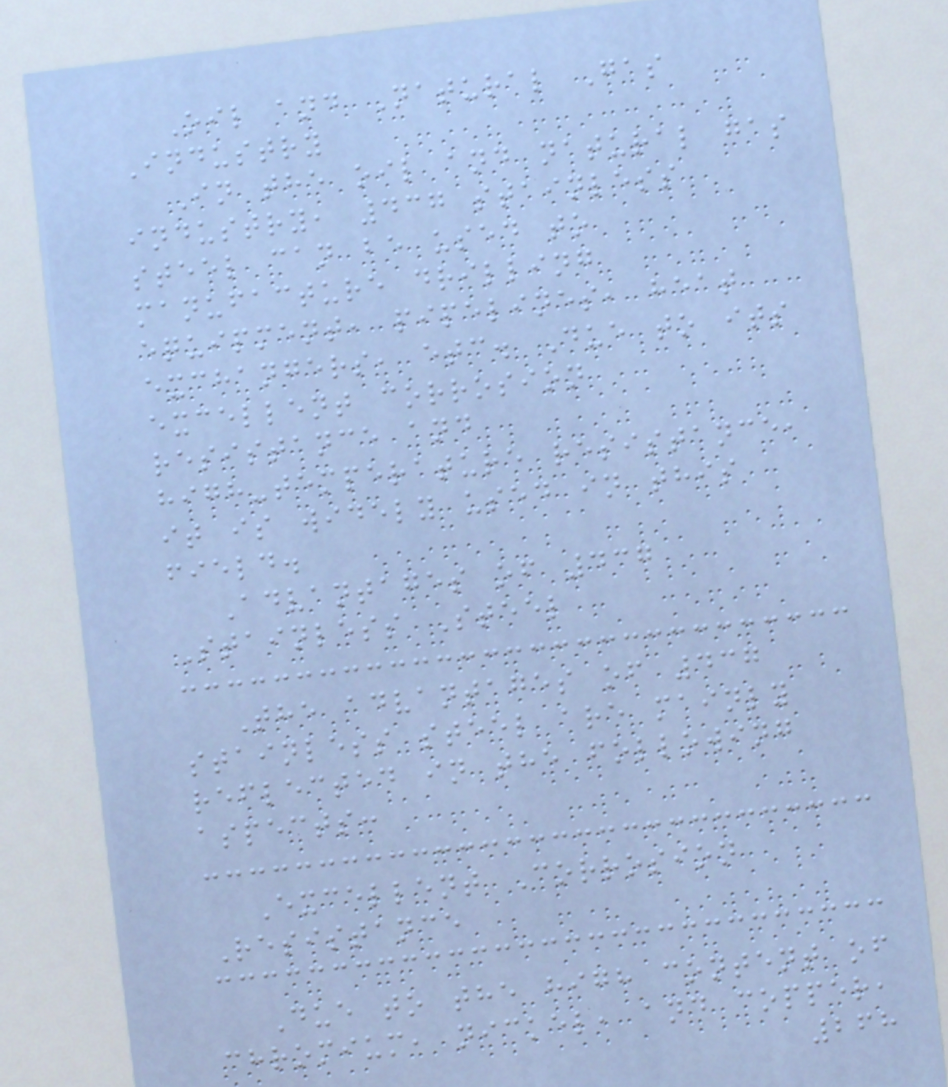Oil and Natural Gas
Industry
In the oil and natural gas
industry, 437 stainless
steel can be used to
manufacture drilling
equipment, pipelines, heat
exchangers, etc. Due to its
excellent corrosion
resistance and
high-temperature resistance,
it is widely used in this
field.
Advantages of 437
Stainless Steel
The advantages of 437
stainless steel are mainly
reflected in the following
aspects:
Excellent Corrosion
Resistance
Due to the high content of
chromium, nickel, and copper,
268
